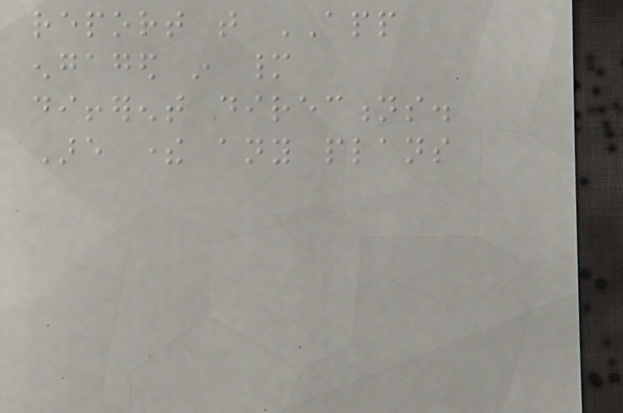report that APP
engaged in many
different directions.
Are there any plans
